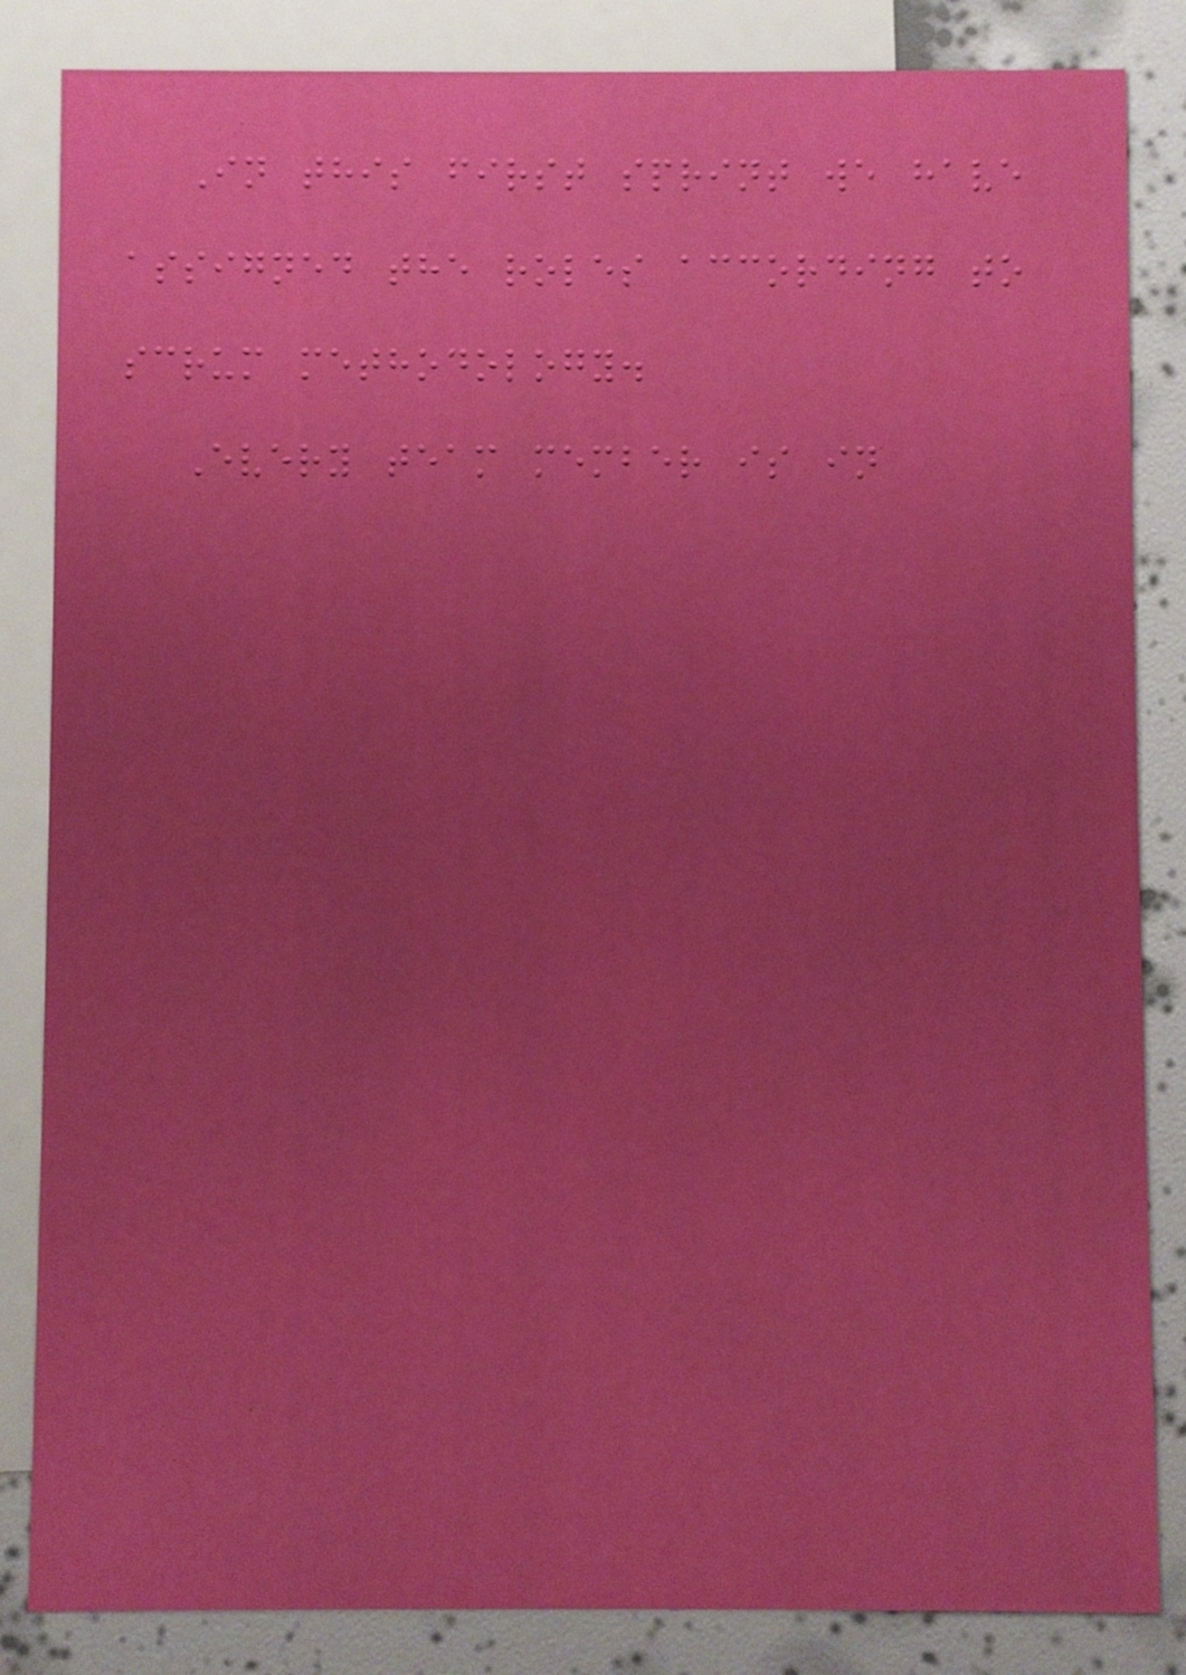In this first sprint we have
assigned the roles according to
scrum methodology.
Every team member is in
